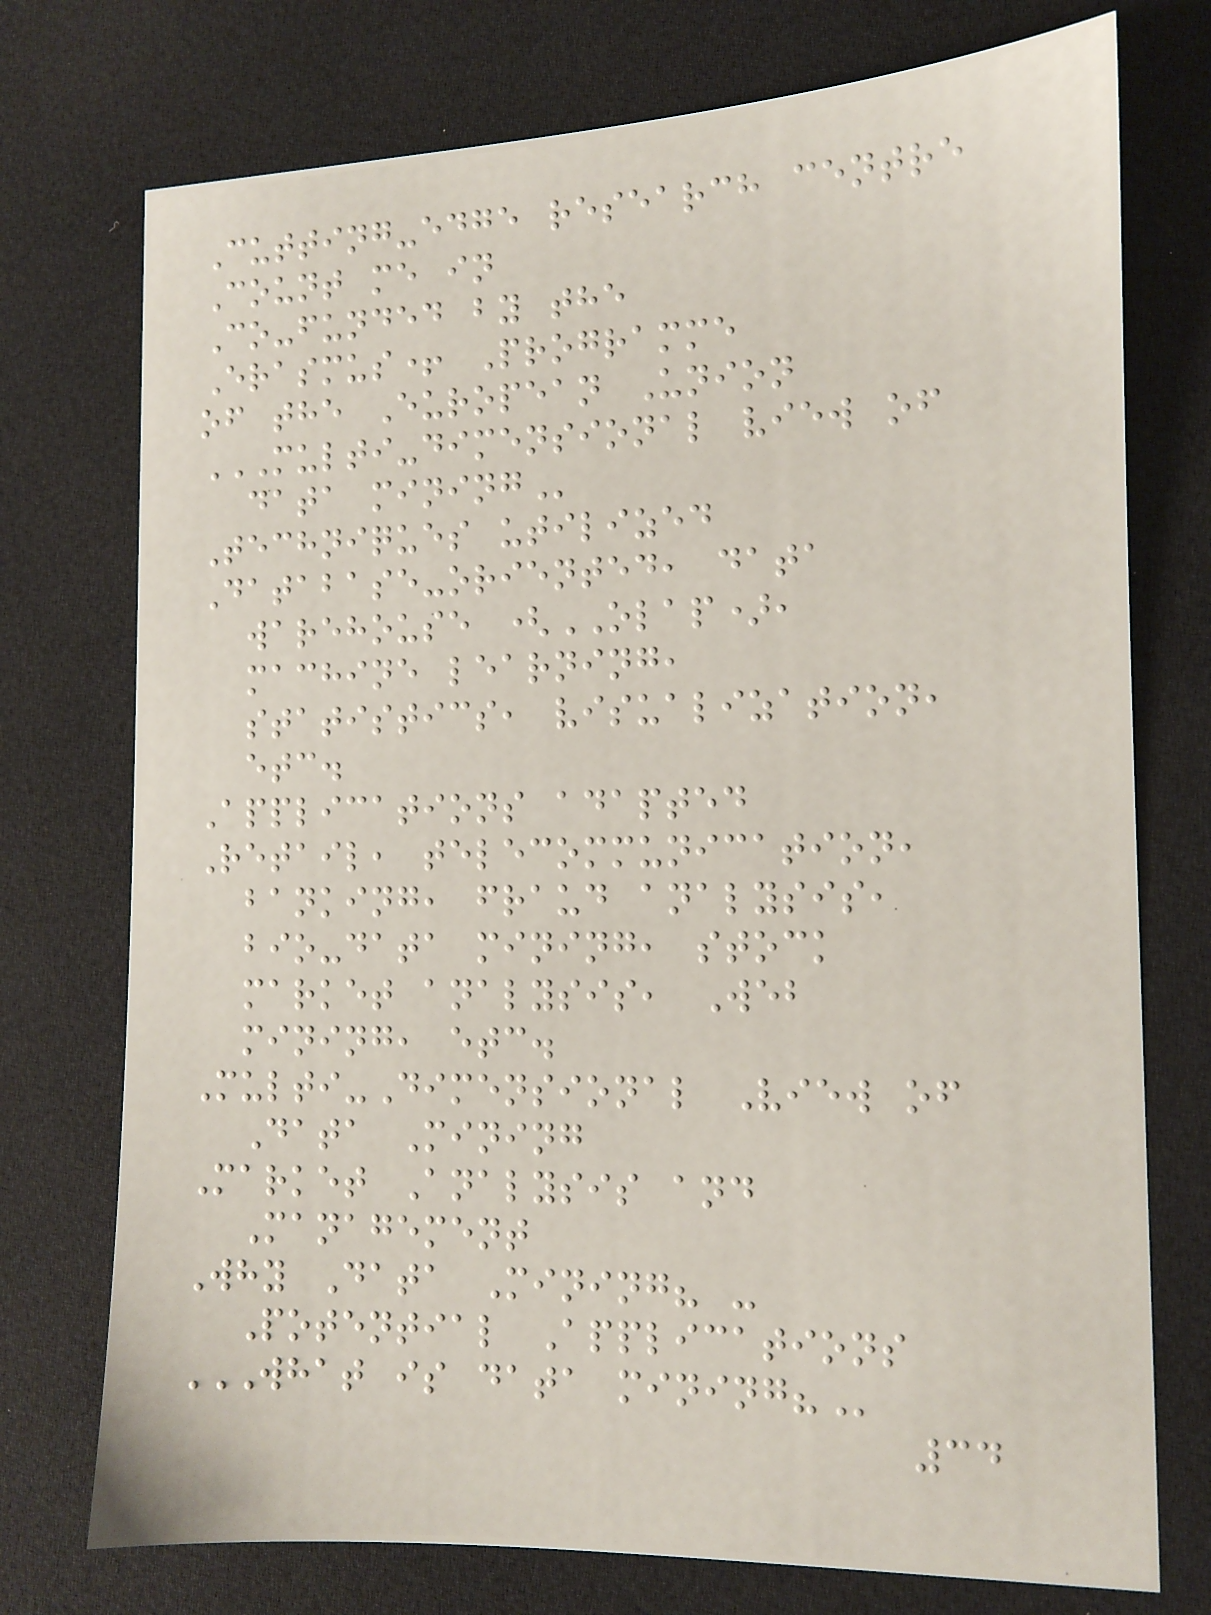Cutting-edge research centre
Count me in
Co-funded by the
Erasmus+ Programme
of the European Union
MULTI-DIMENSIONAL VIEW OF
DATA MINING
Techniques utilized
Database-oriented, data
warehouse (OLAP),
machine learning,
statistics, visualization,
etc.
Applications adapted
Retail, telecommunication,
banking, fraud analysis,
bio-data mining, stock
market analysis, Web
mining, etc.
Multi-Dimensional View of
Data Mining
Market Analysis and
Management
Why Data Mining? -
Potential Applications
WHAT IS DATA MINING?
34
